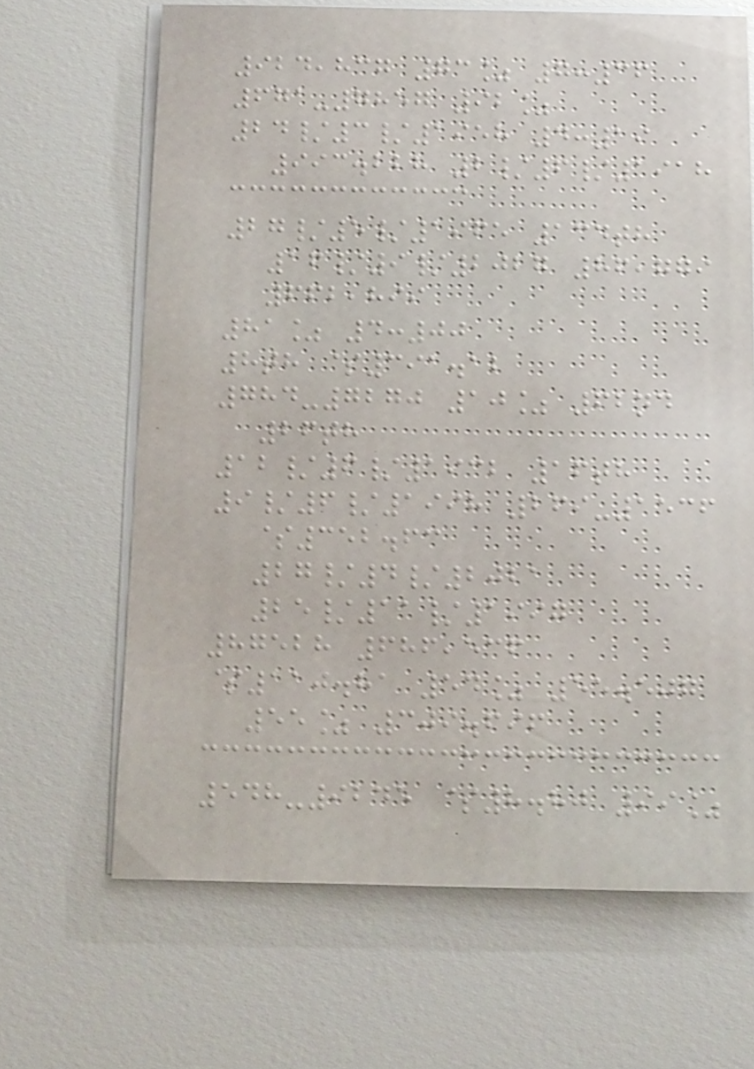924,837 73% 7:36
671-7857 92%
24/3/1958 4:19
993.228 2/6/1918
27/5/1965 134th
16/9/2027 86,779
662,899
81% 4:00
8th $391.12
784-7270 10% 62nd
26th
12/6/1932 16th
9/6/1998 269-1536
$352.63
27/4/2021
25/11/1997
87528 686,536
$110.81 54% 55.507
55% 309.696
548-9245 $8.80 99%
